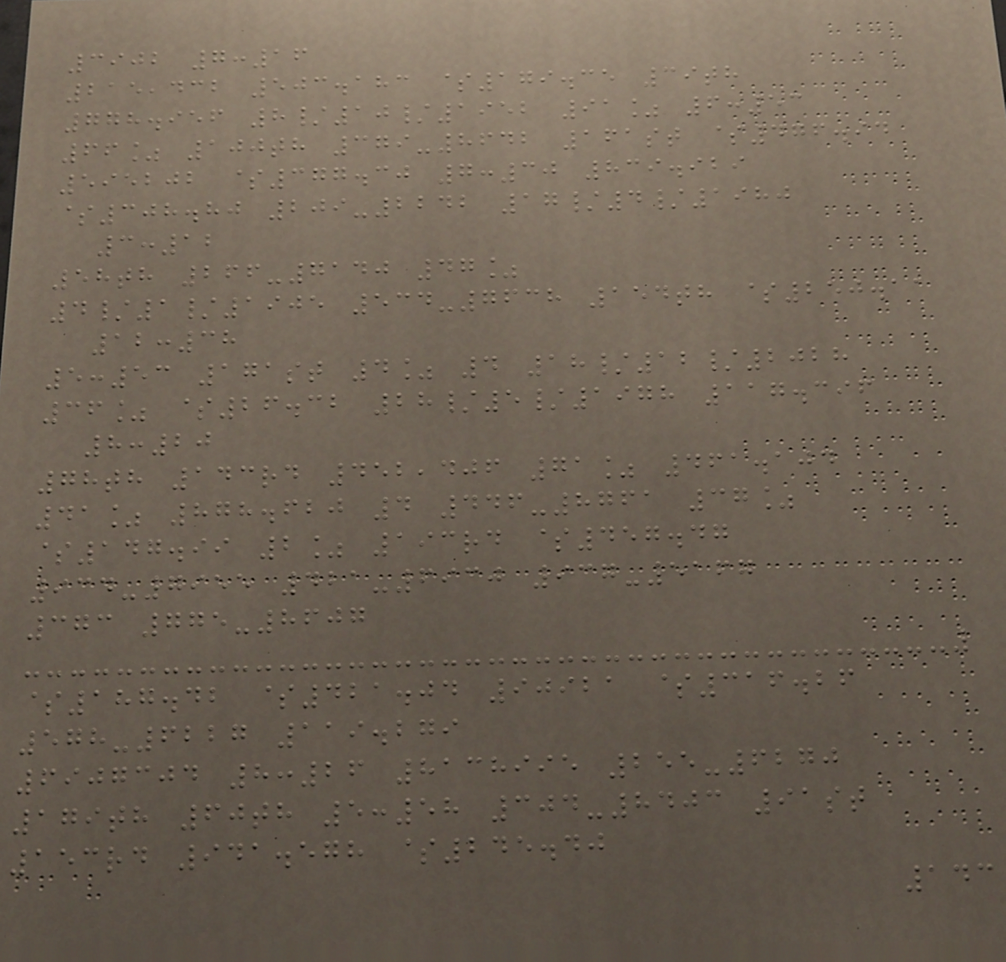3902 7:16
215,432 503.183 $179.35 39th
778.956 8/10/1952 91% 6:53
66% 100th 379-8642 161st $476.94
595202 $377.30 7:30 839.929
$308.80 209-2242 17/4/1980
3:12
58th 266-7140 47%
4/1/1905 534-7638 154th $250.11
12:38
5:53 171st 4% 4 18/12/2028
36% $26.32 28/5/1978 117.396
8:20
78th 143rd 452,406 71% 461.104
41% 878.620 4 446-8761 37%
$147.99 2% 193rd $457.47
934-7955 421-6930 937-5167
373 775-8607
$187.42 $421.04 90921 $316.26
578-6227 119.279
6907304 8:26 8138995 255-6270
179th 60th 5:58 304-8403 91st
153rd 941.578 $245.40
143
